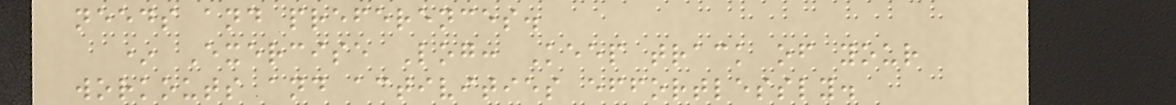needs and preferences.
* Exercise Log: Keep track of your
workouts and activities effortlessly.
